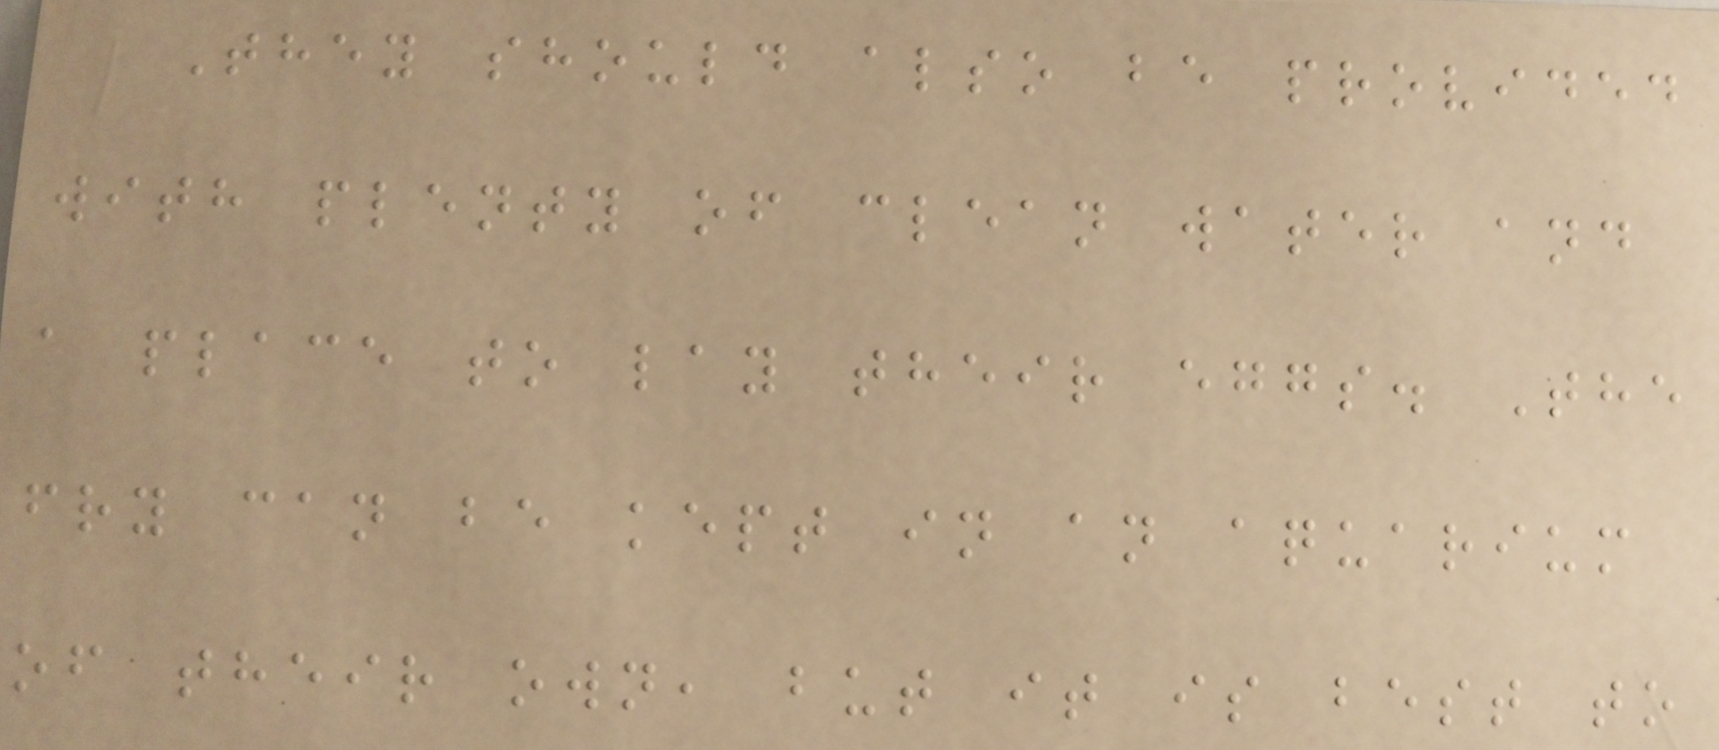They should also be provided
with plenty of clean water and
a place to lay their eggs. The
fry can be kept in an aquarium
of their own, but it is best to
